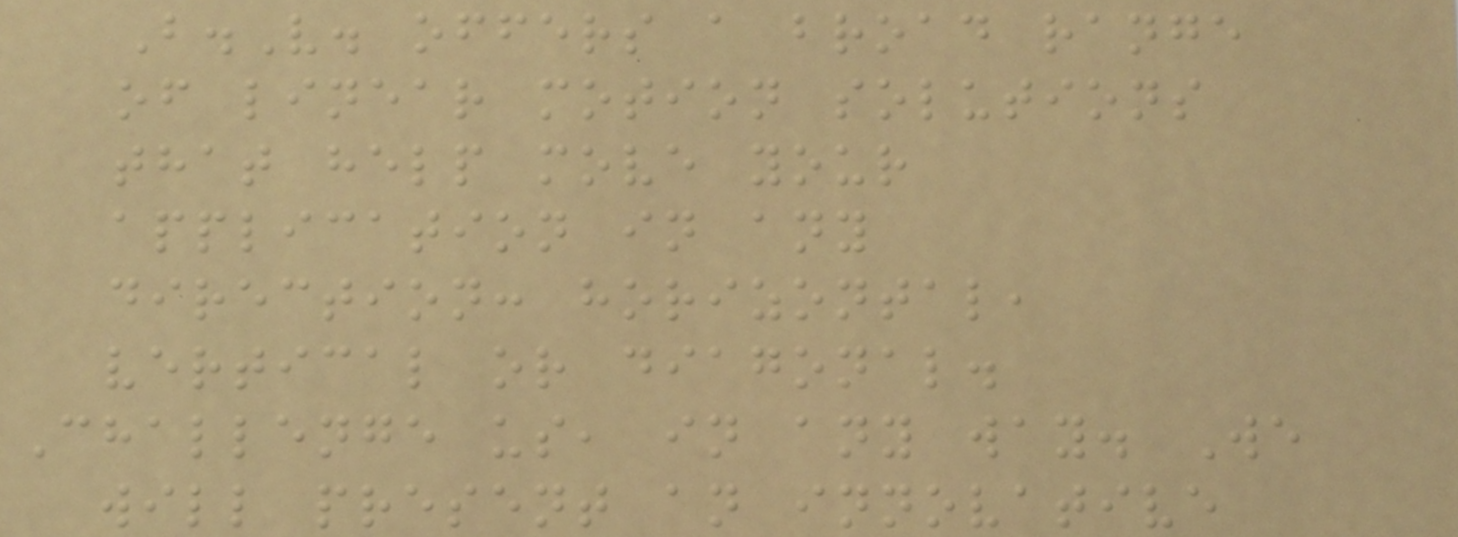B.V. offers a broad range
of linear motion solutions
that help move your
application in any
direction: horizontal,
vertical or diagonal.
Challenge us, in any way. We
will present an innovative
